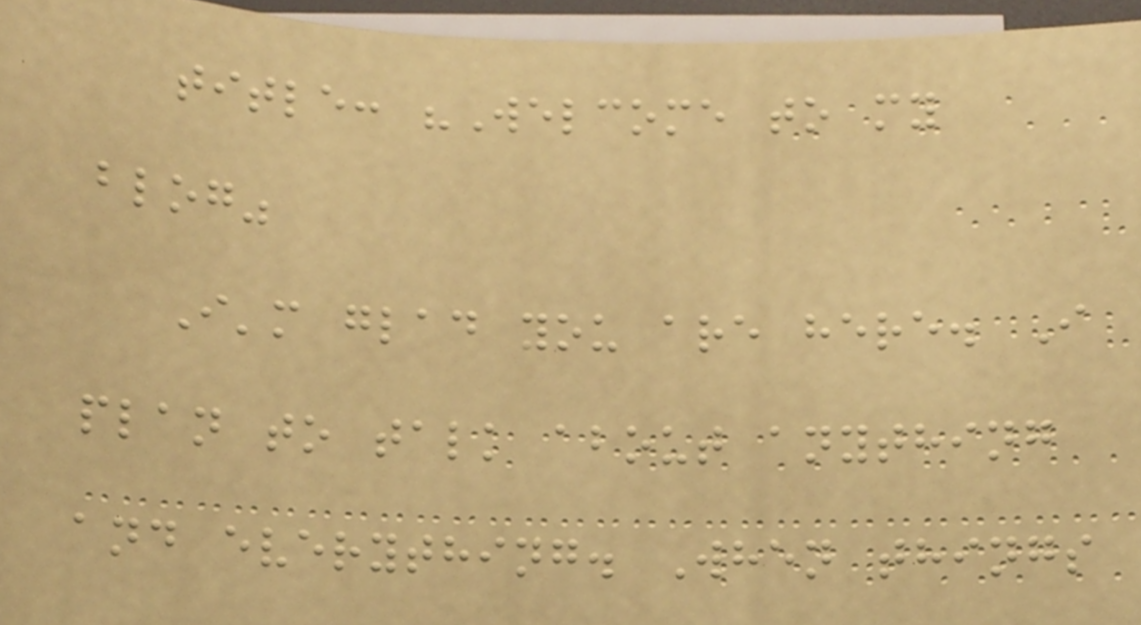title: "Welcome to my
blog"
I'm glad you are here. I
plan to talk about anything
and everything. When things
